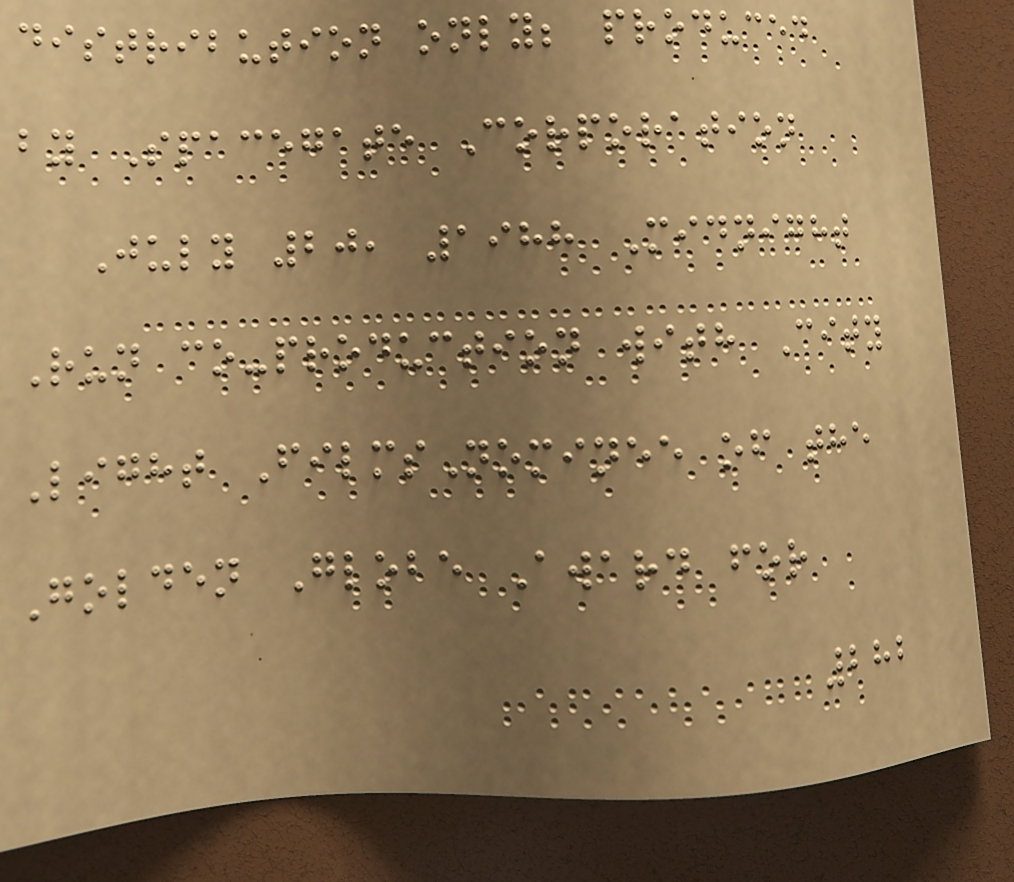distribution only; produced
by Spacegate Corporation
July 20, 1988 Midnight
Run co-production with City
Light FilmsNominee of the
Golden Globe Award for
282
